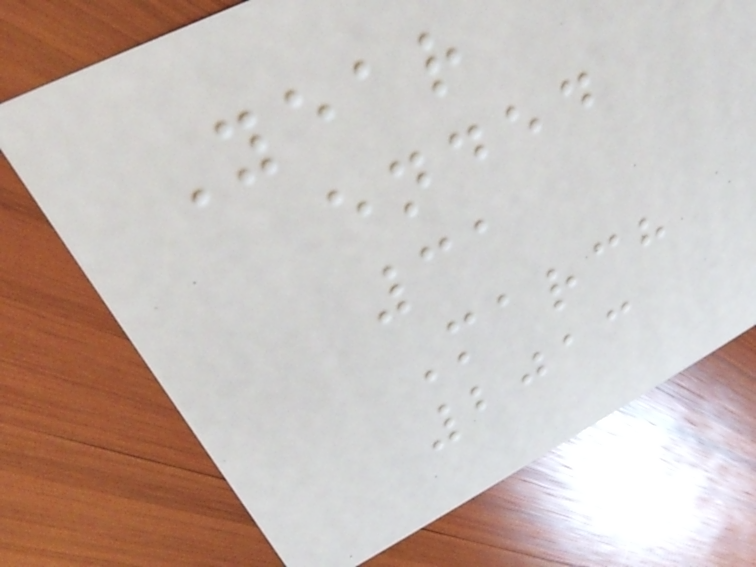Year
ended
31
March
2013
